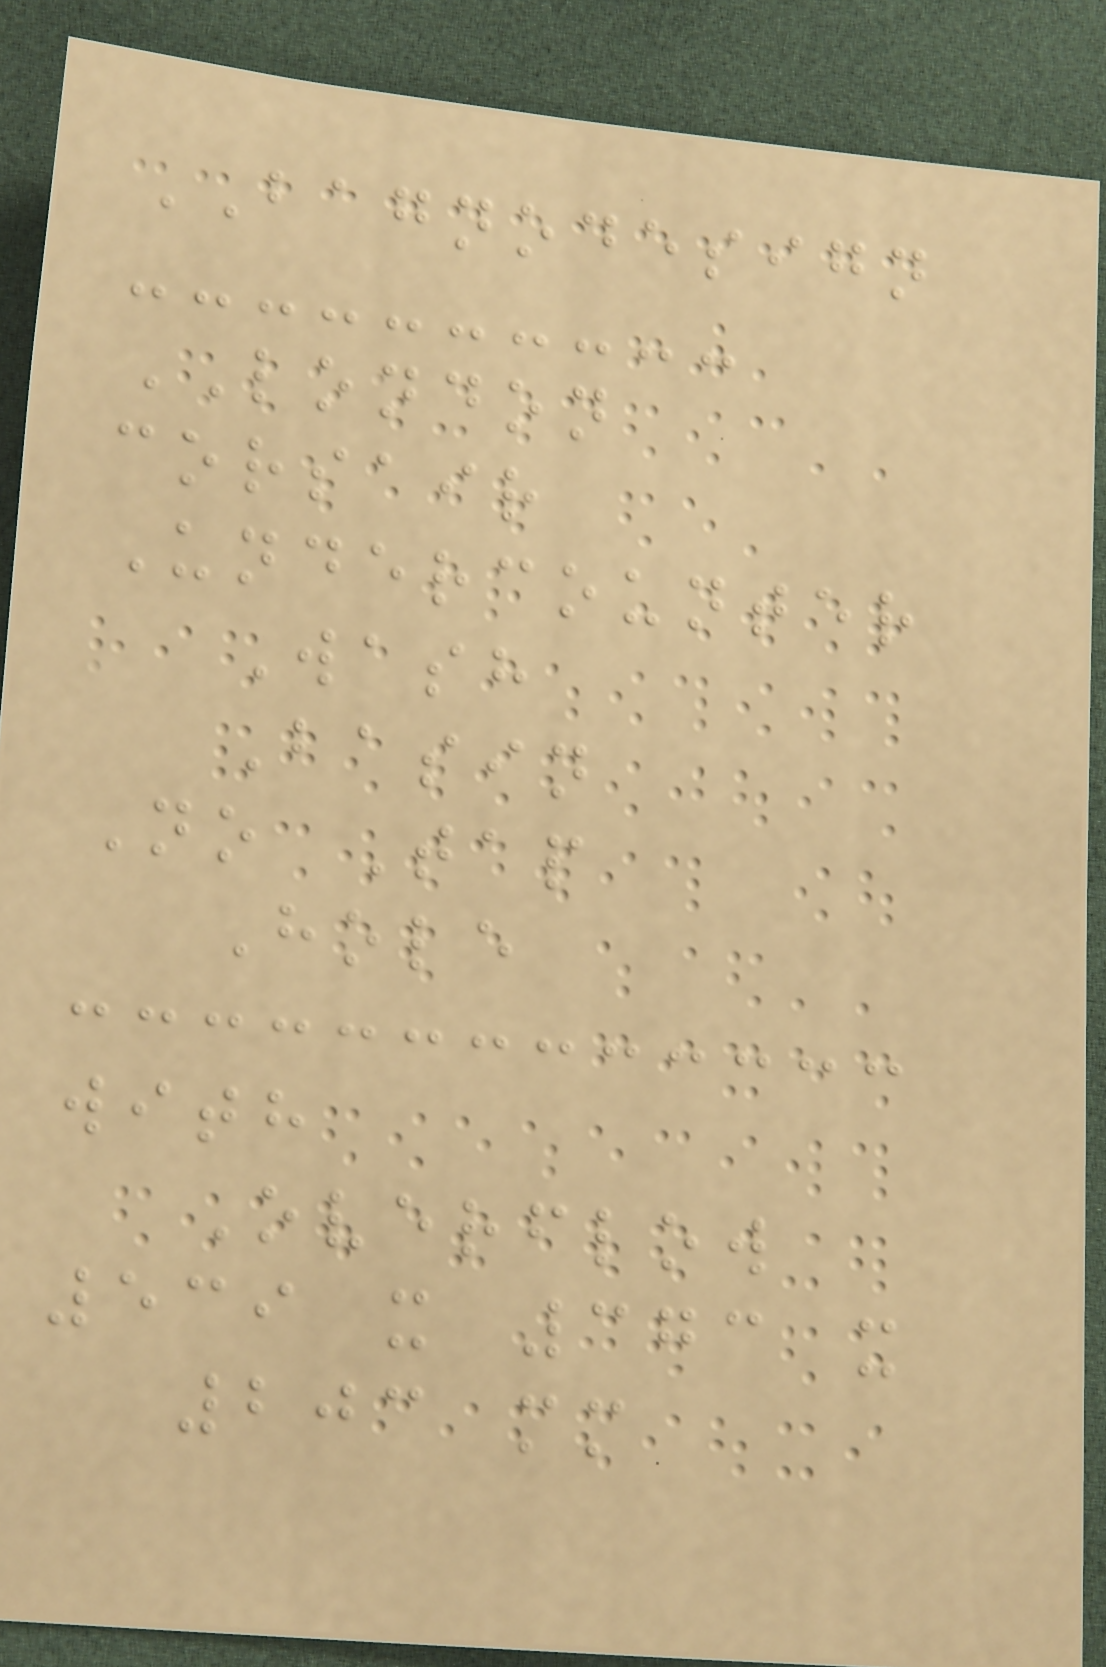BAGNODESIGN
LONDON
corsair
Undercounter
Wash
Basin
No Tap
Hole
with
Overflow
539 x 373 x
203 mm
